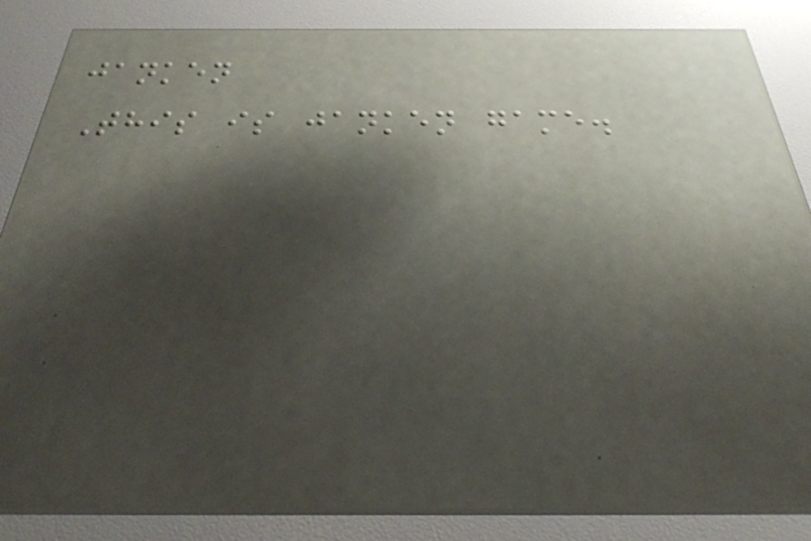janken
This is janken game.
